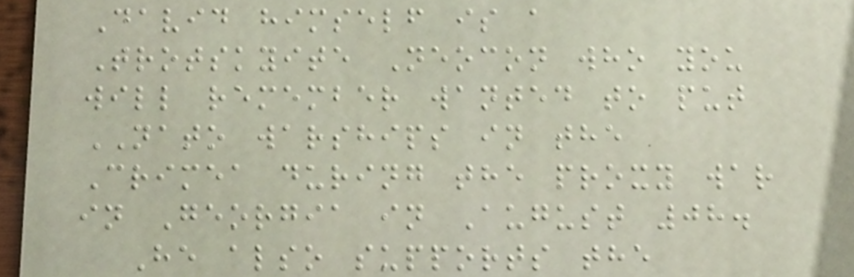David himself is a
Trotskyite Neocon who you
will remember wanted to put
NATO warships in the
Crimea during the proxy war
in Georgia in August 08.
He also supports the
